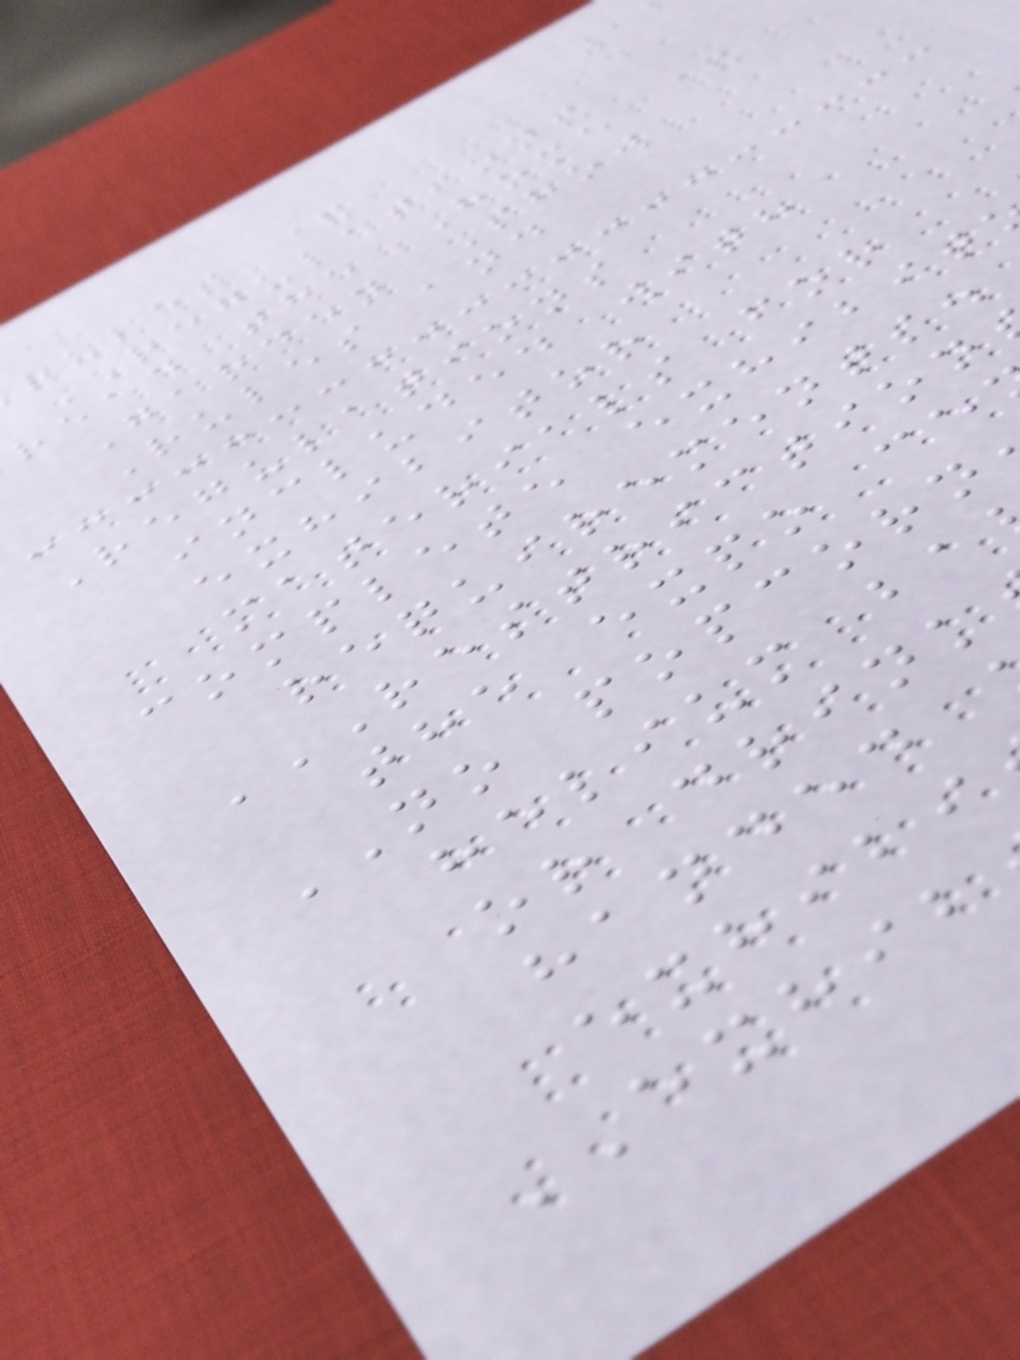rules &
REGULATIONS
read the Home &
Garden Show
Rules and
Regulations
included with
exhibitor
materials for
complete exhibit
requirements.
the expo
NO popcorn
helium ba
or drink
handed
exhibi
EXHIB
